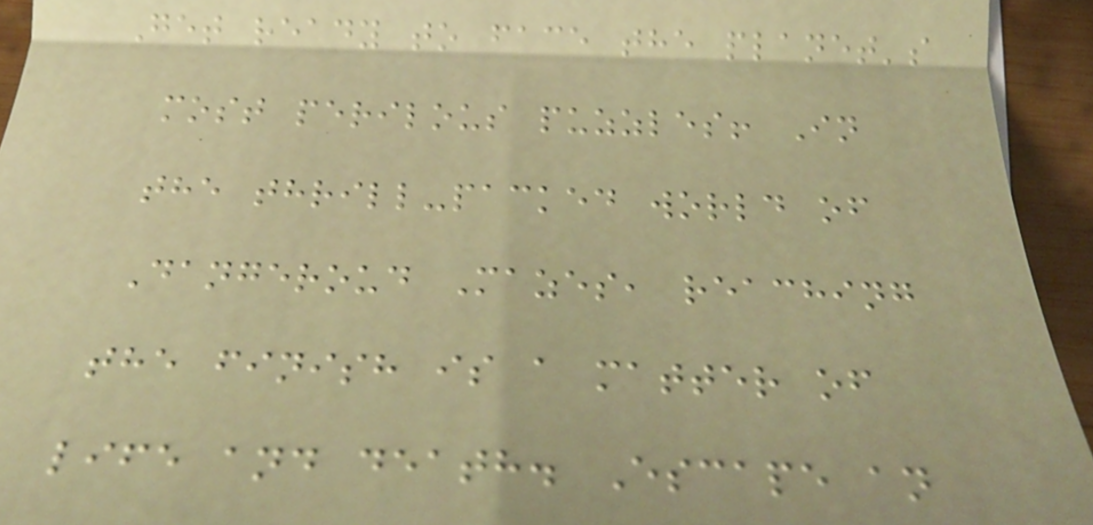Get ready to face the planet's
most perilous puzzles! In
the thrill-packed world of
Dangeroud Mazes, reaching
the finish is a matter of
life and death. Escape an
